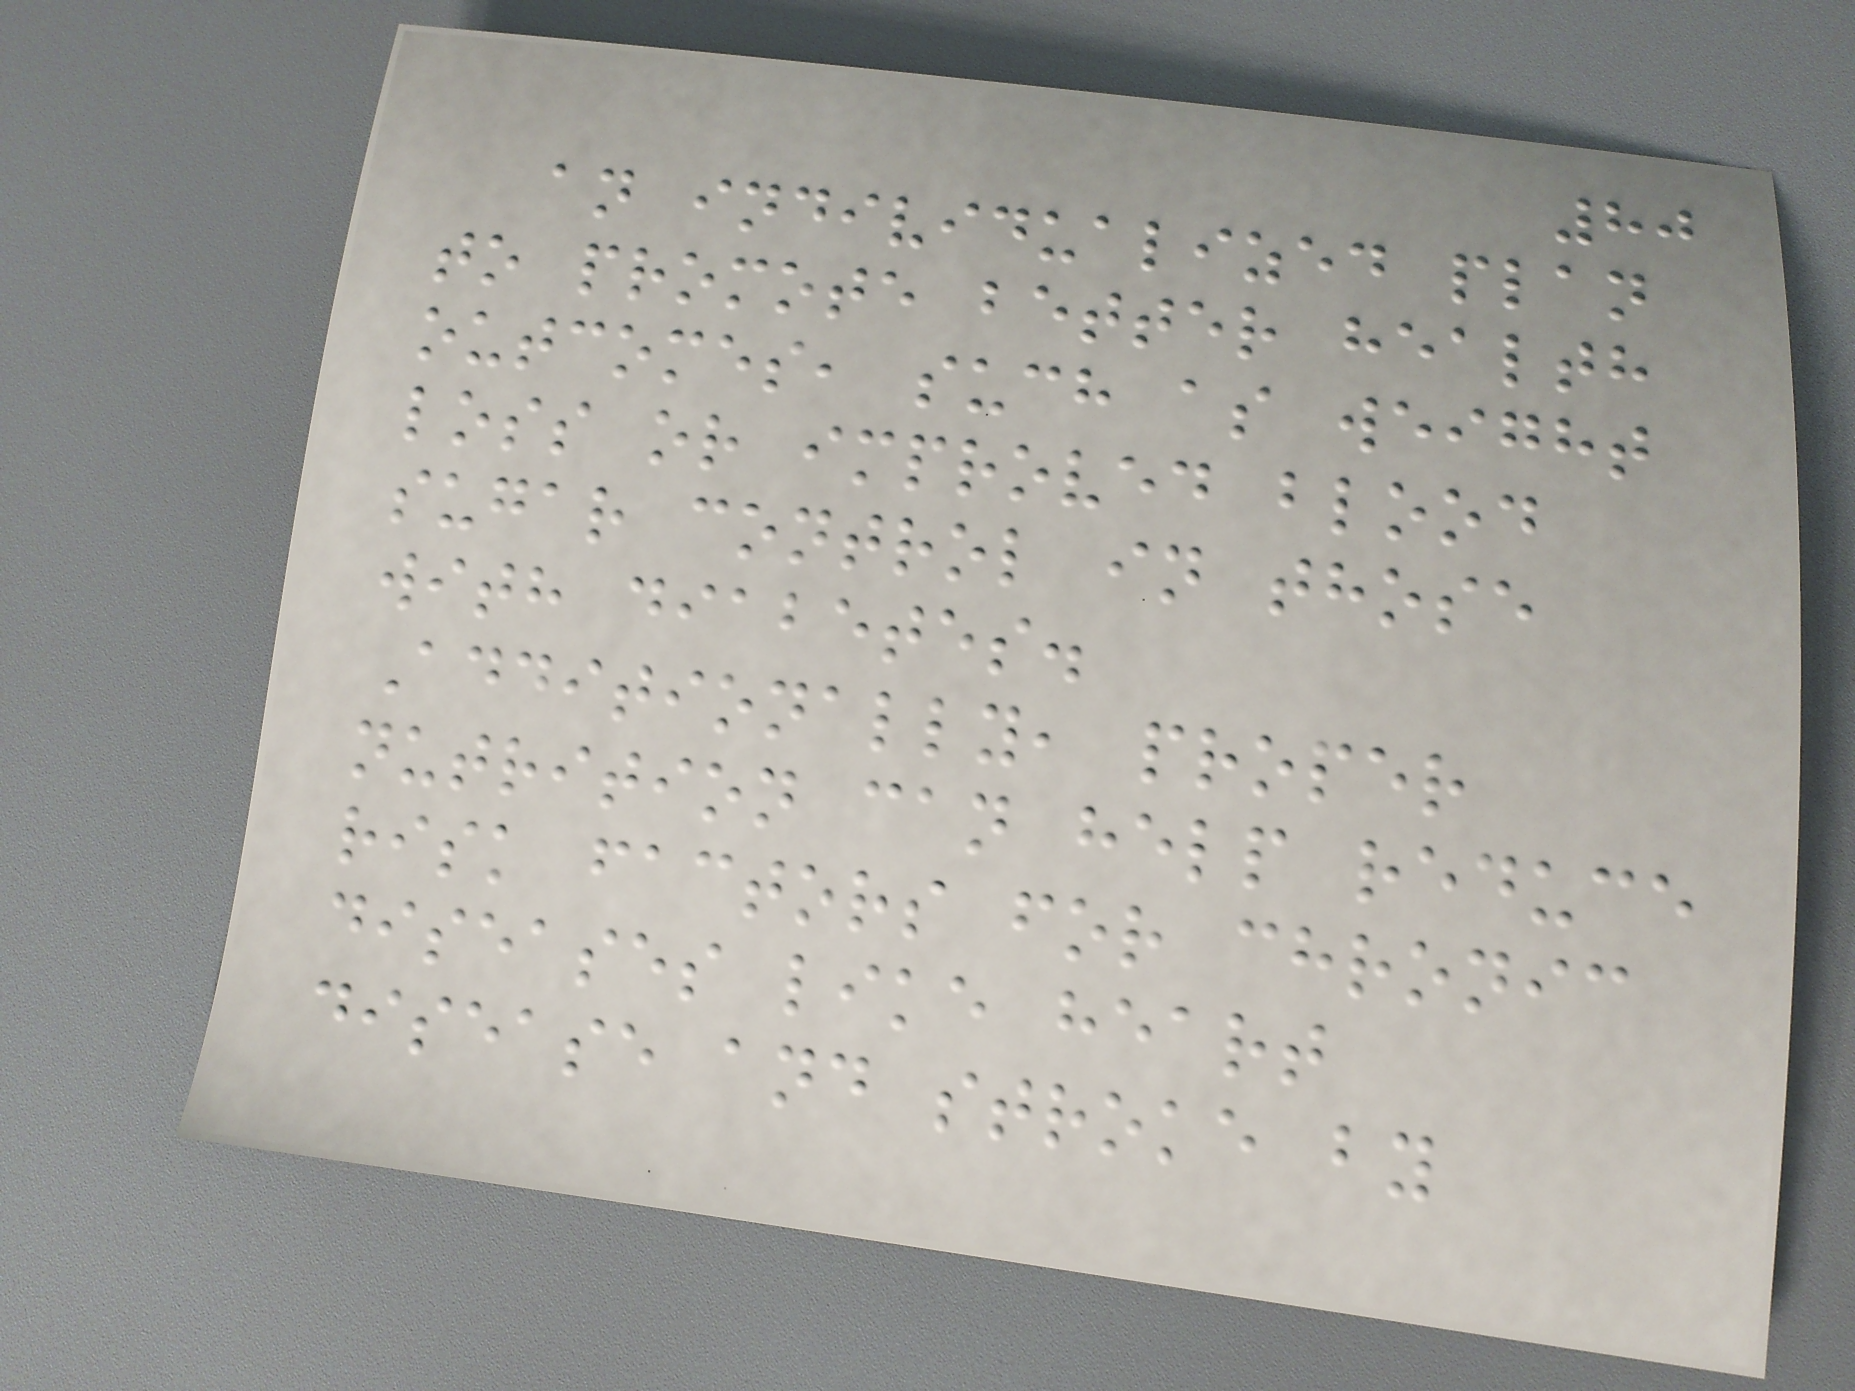80
an individualized plan
to promote better health
outcomes, such as weight
loss or improved blood
sugar control in those
with diabetes.
Additionally, proper
nutrition can help reduce
risk factors for chronic
diseases like heart
disease and stroke by
